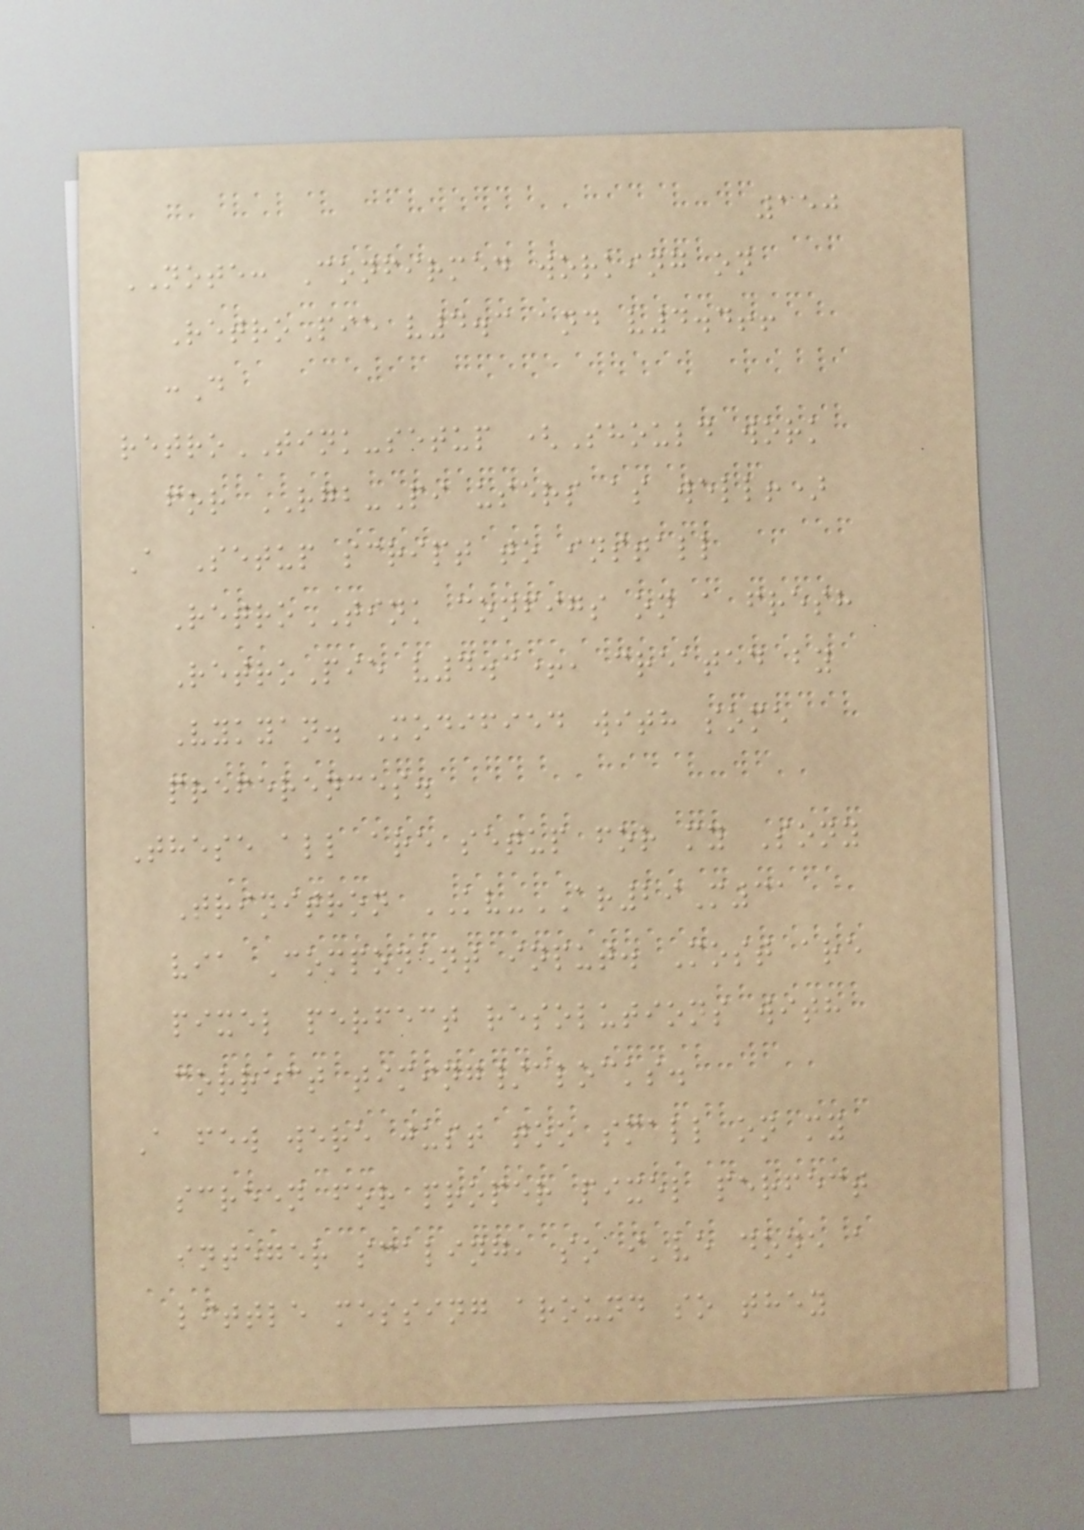150
NOTE: Confirmed working on
RetroPie v4.3 and v4.4!!
:D
retroTINK-setup (Should work
for RGB-Pi users as well!)
A Setup script to install
RetroTINK configs on a fresh
RetroPie v4.3+, created by
Vykyan. Modified with some
preferences.
These all are setup for my Sony
Trinitron KV-AR29M31
via Component input. Most are
pixel perfect resolutions with
correct timing/clocks.
A few were just too small on my
screen for proper pixel perfect
integer scaling, so i've done a
little messing around so they
